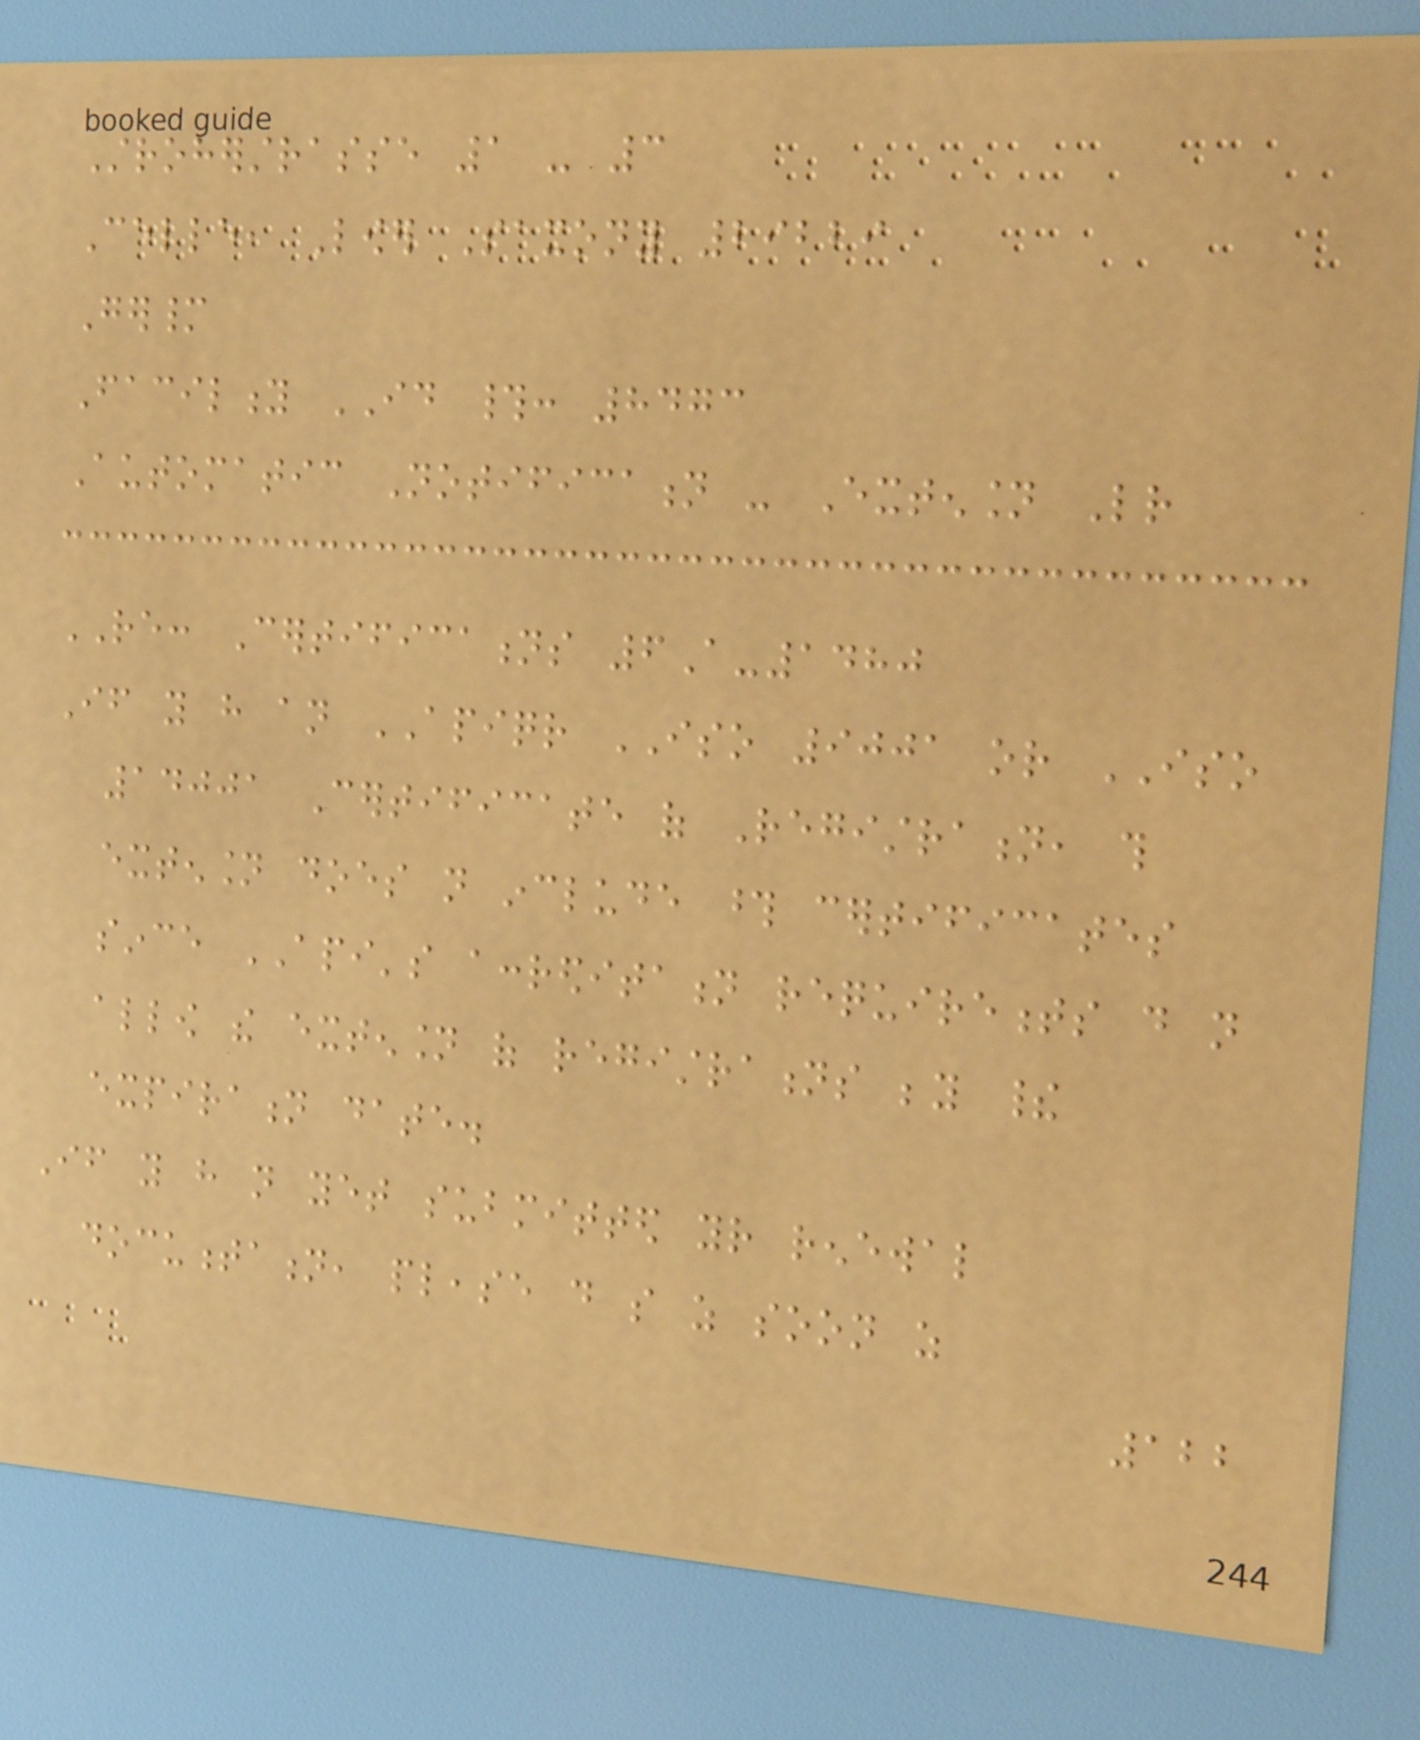Stroherstrasse 1 - 3
Celle, Lower Saxony 29229
Germany
Facility ID #: 8473
Automatic Notification - Extension Letter
RE: Certifications 6A-1480
If you have an APIQR ISO 9001 or ISO
14001 Certificate of Registration, this
extension does not include those certificates
since API's accreditation requirements do not
allow the extension of registrations beyond their
expiration date.
If you have not yet submitted your renewal
documentation, please do so as soon as
122
